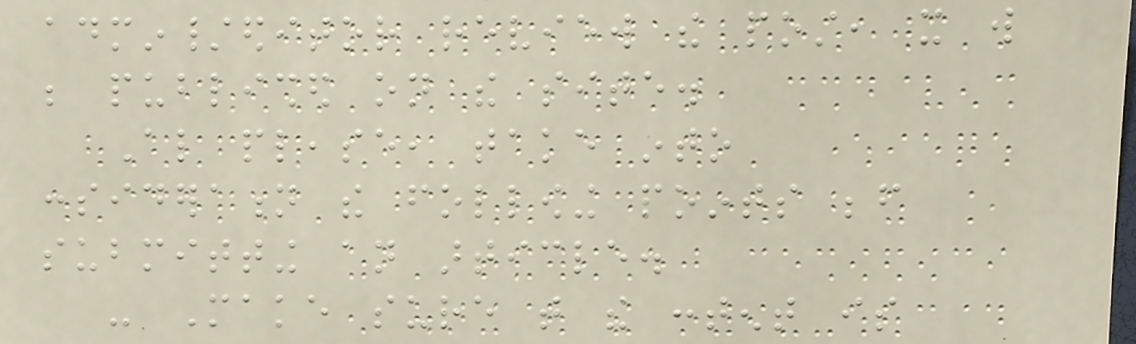admin/editor review the post, it will
be published on the site.
Also please, take into
consideration the following points before
submitting an article.
- Make sure that the content is
